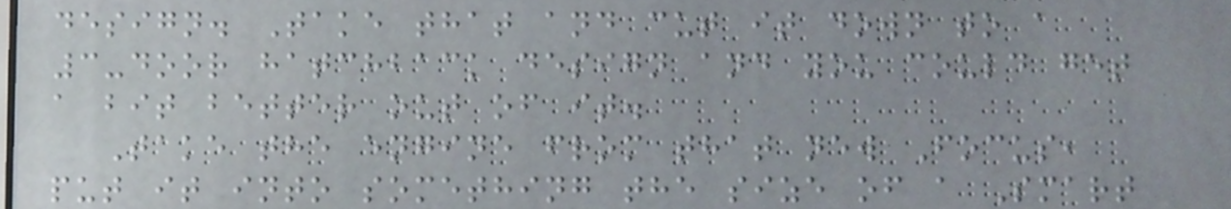design. Take that and cut it down to a
3-door hatchback design and you could get
a bit better out of it.
Take the engine from that new Focus,
put it into something the size of a Smart
